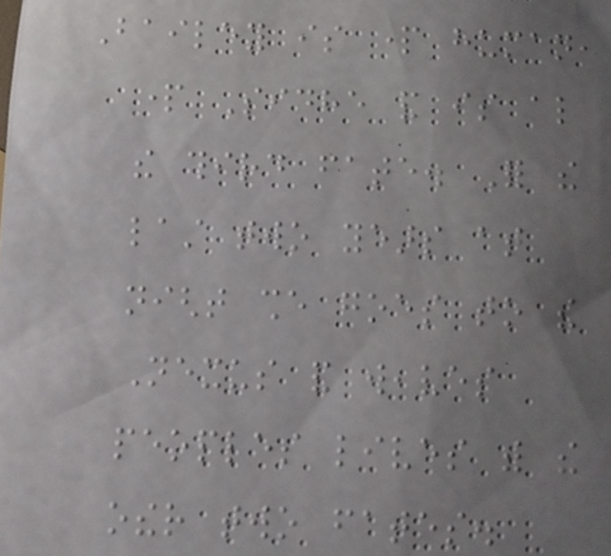Bailey is part human,
part Sidhe and is also
the third fate. For the
last two years at
night she goes to the
Nexus and weaves
peoples lives with the
other two fates.
